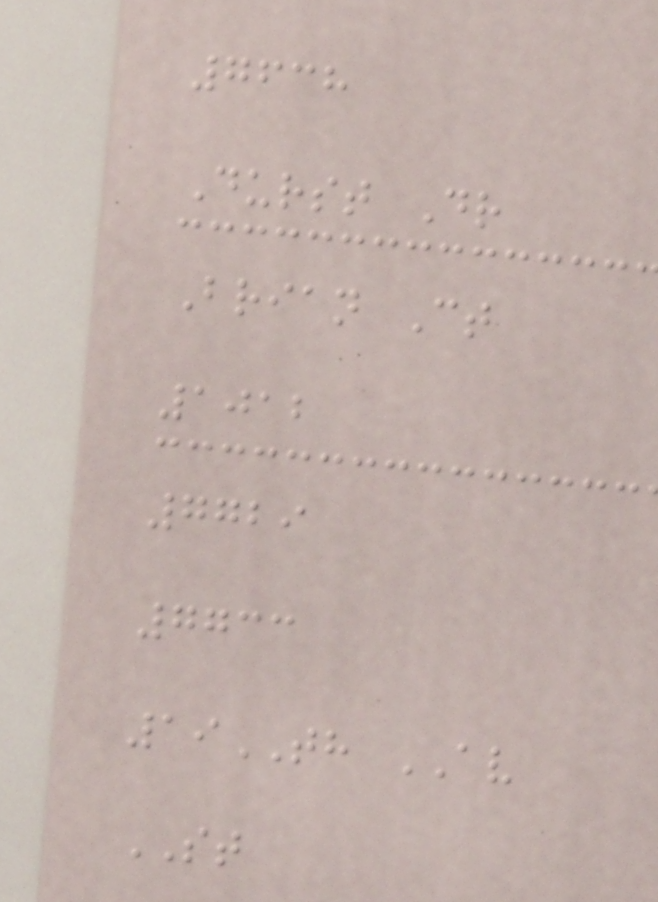7638
Durst Dr
Brian Ct
1012
7729
7733
19TH AV
ST
